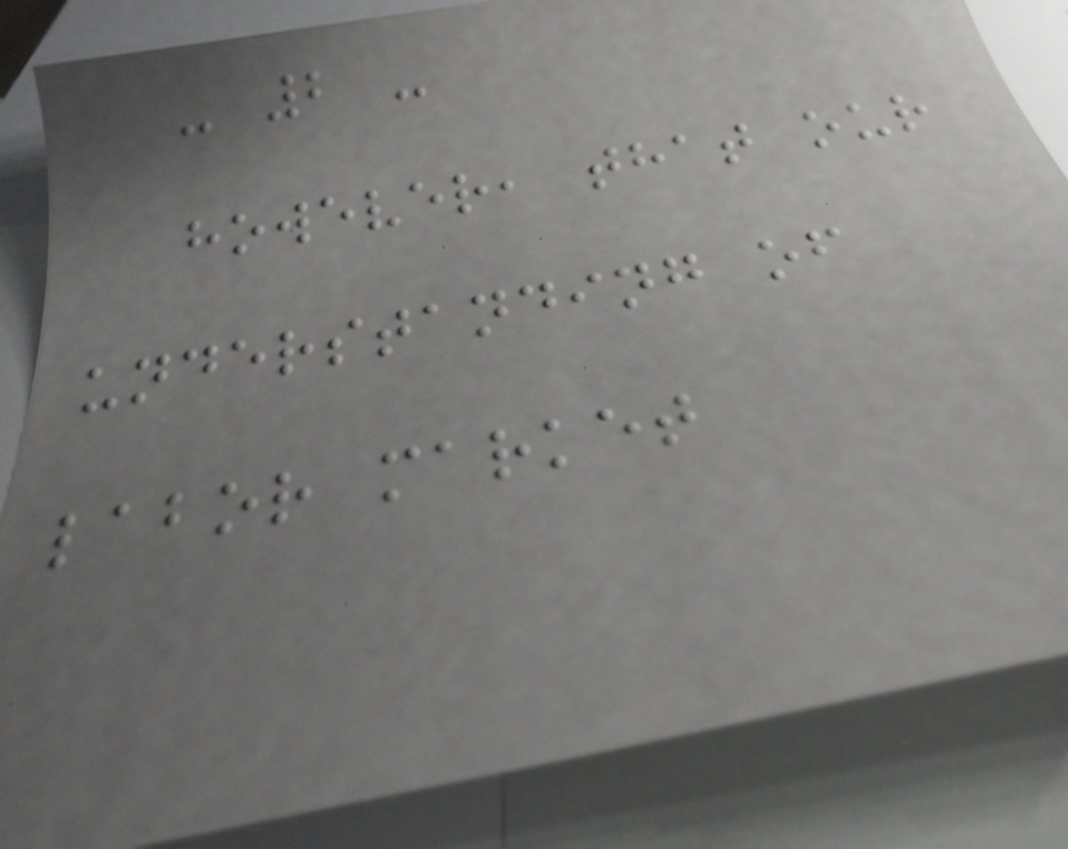- 2 -
however, that our
understanding of
labor market
